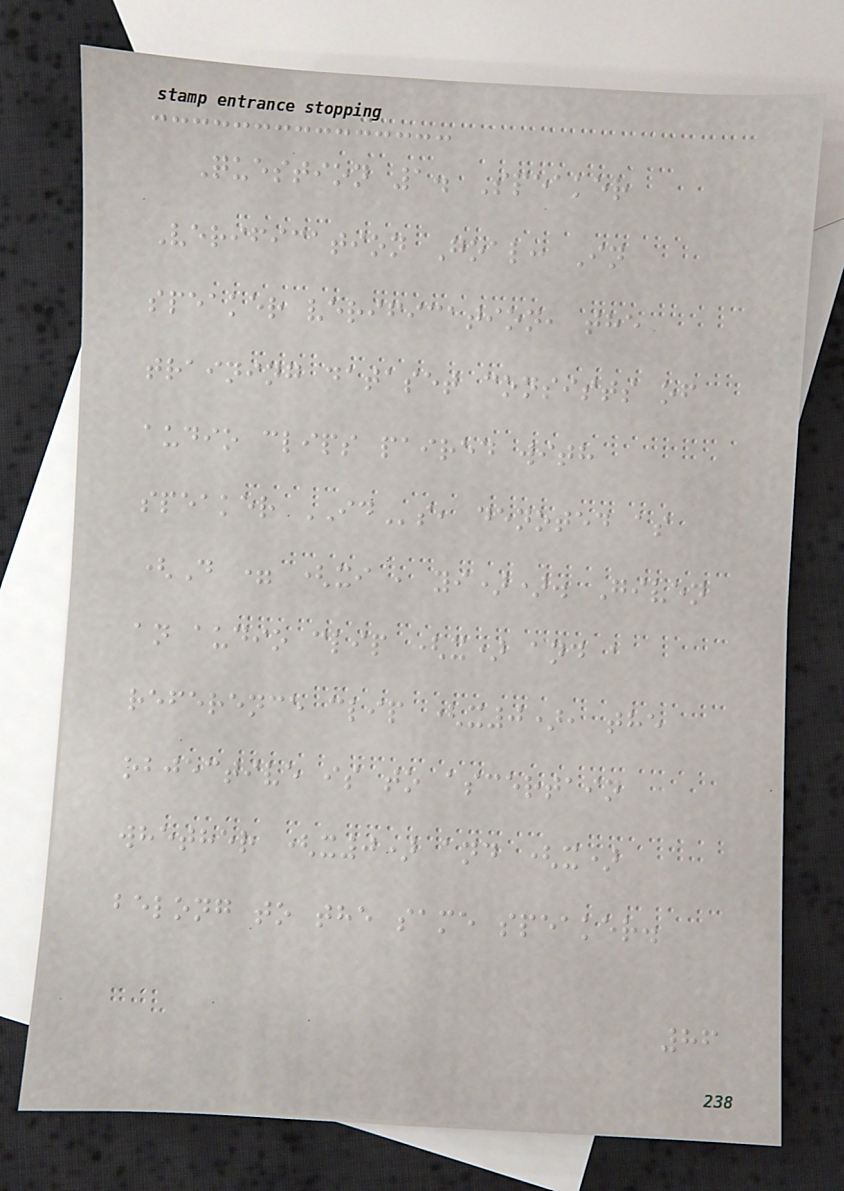Question 1. Speaker
Verification Goal: In
speaker verification, the
training dataset consists of
audio clips paired with
speaker IDs, denoted as
(D = (xi , yi)). Given
an audio clip (x) and a
reference clip (x0), the
objective is to ascertain
whether (x0) and (x)
belong to the same speaker.
86
